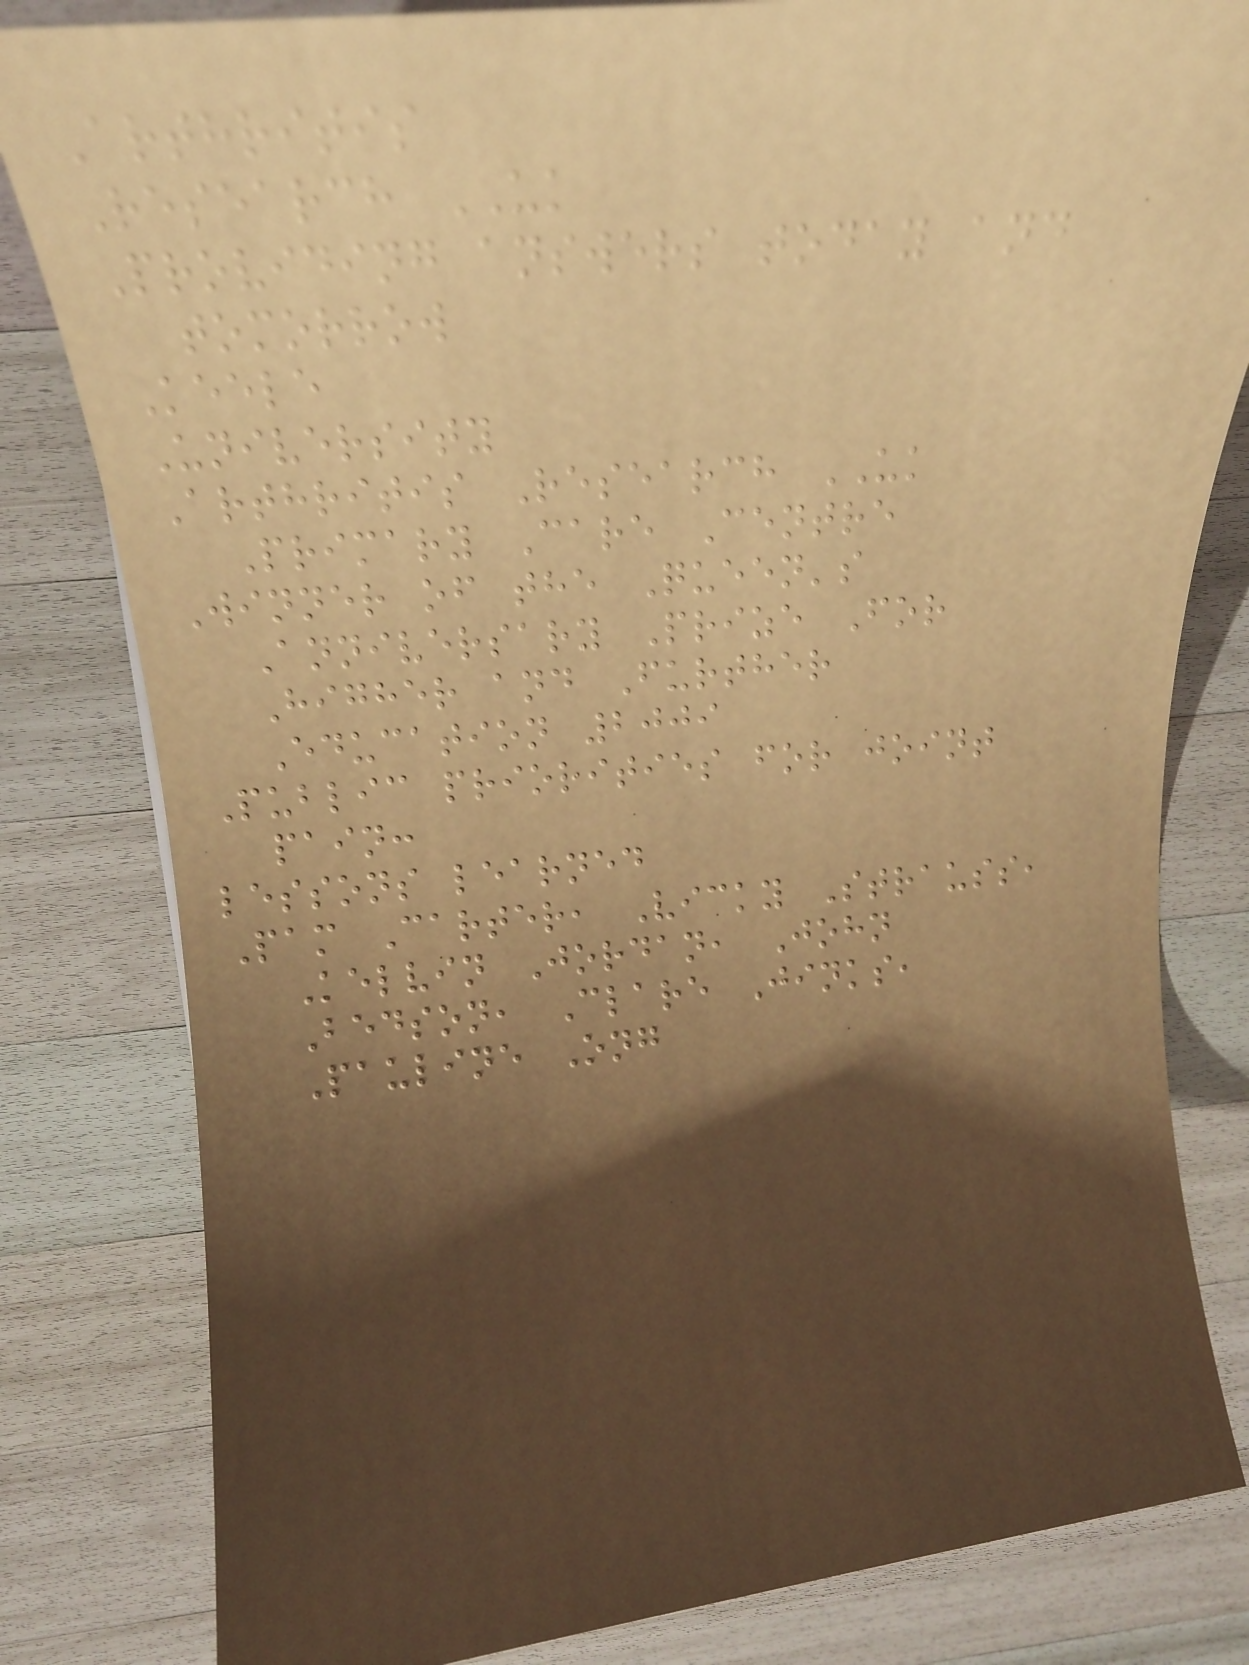Arthritis
Research UK
Providing answers today and
tomorrow
Keele
University
Arthritis Research UK
Primary Care Centre
Winner of the Queen's
Anniversary Prize For
Higher and Further
Education 2009
Public priorities for joint
pain:
lessons learned
Pam Carter, Vicky Strauss,
Kelvin Jordan, John
Bedson, Clare Jinks,
Pauline Ong
